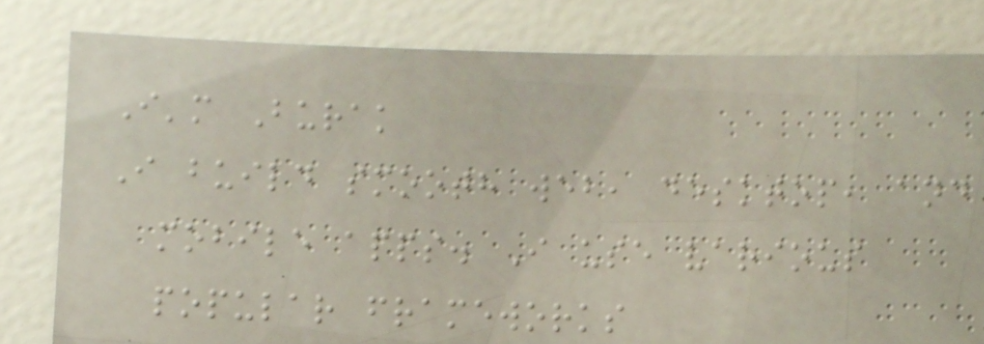I'm Burak
I build smooth web, desktop, and
mobile apps. I use various
popular frameworks
